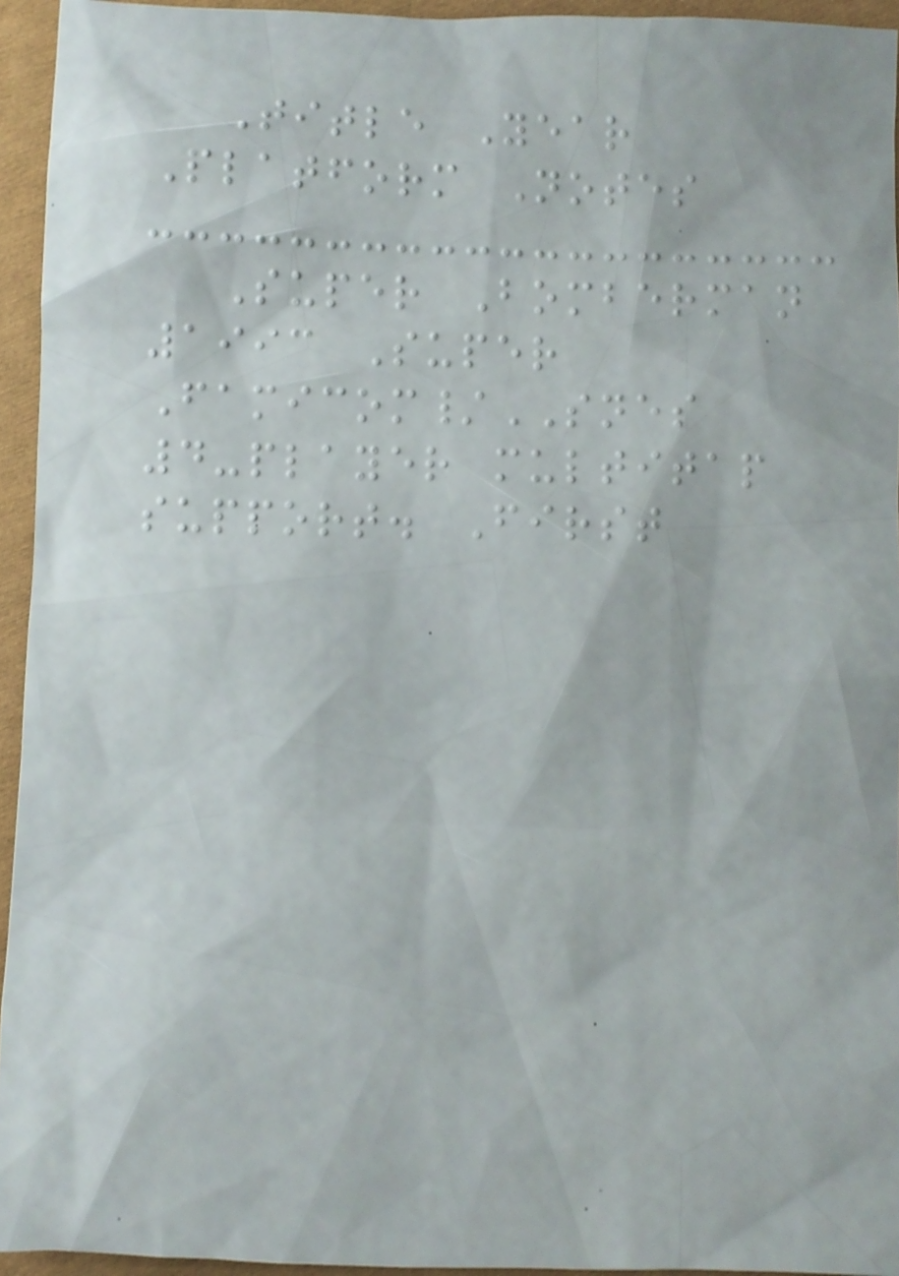Title Year
Platform Notes
Super Bomberman
1993 Super
Famicom/SNES
4-player multitap
support. First
